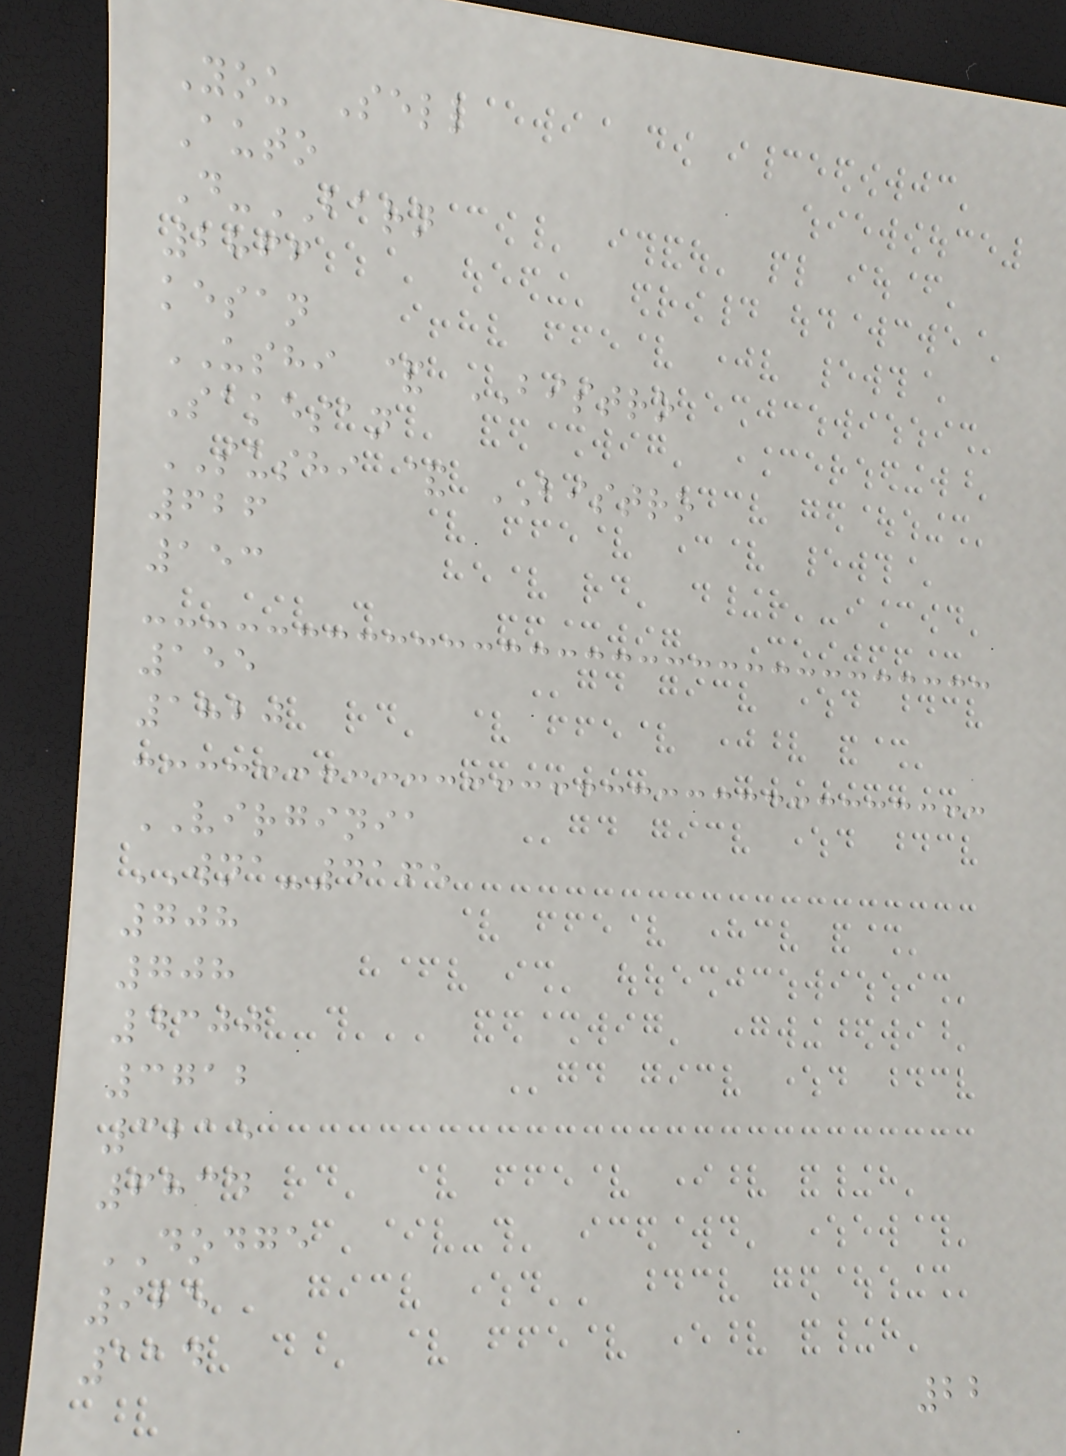You Sell
Auto
D-BARN
2866
kesan
USHI & BISTRO
Sakesan
SUSHI & BISTRO
626
153
155
1820
VIRGINIA
WNA-4165
708
708
4300
3712
3215
6834
DODGE
925
114
22
